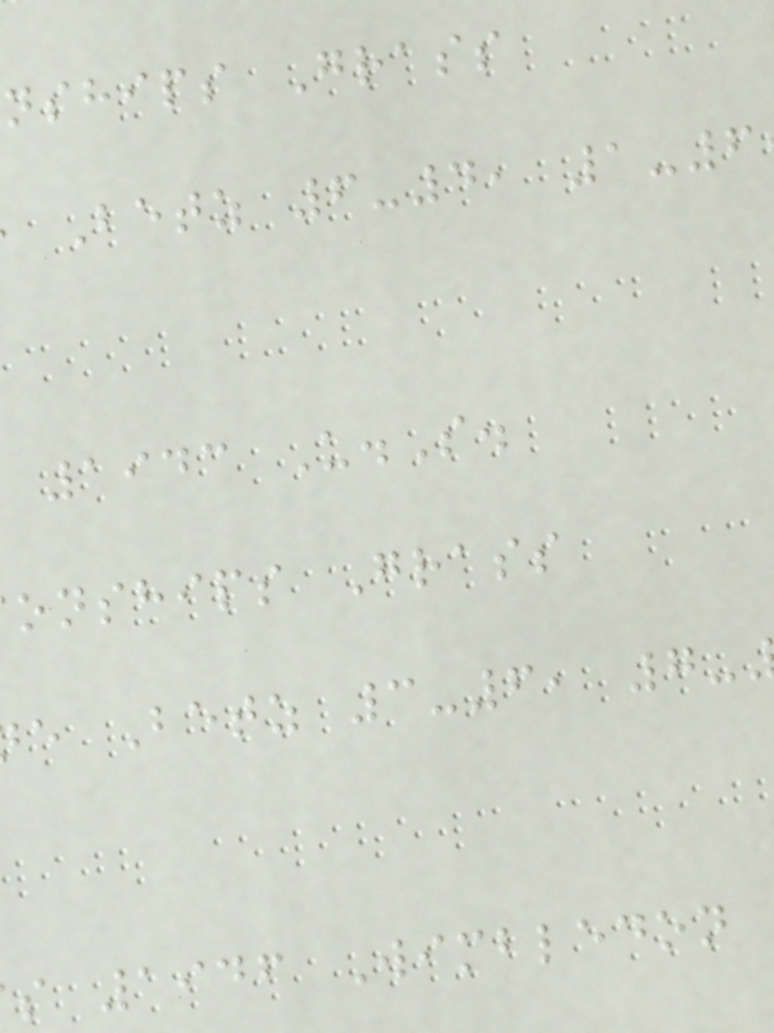nships Grass
Betz 6-4, 1-6
1943 U.S.
onships Grass
e Betz 3-6, 7-
s 1946 Wimbledon
